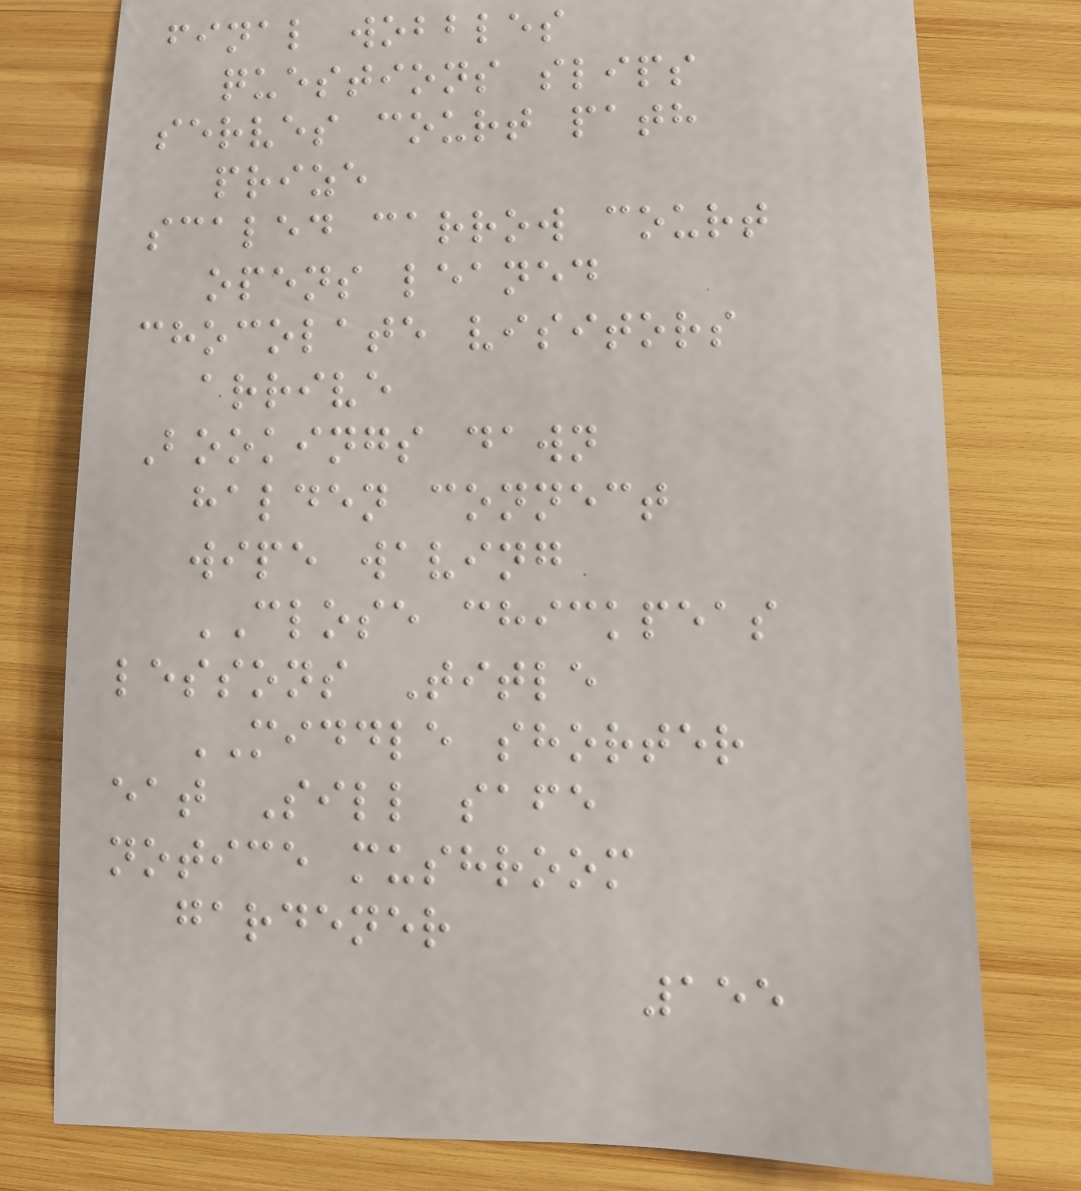final wobbles
questions slips
serves court path
prize
scaled carrow court
opens leaned
chocolate visitors
arrive
Bookings dawn
halden connect
wipe waving
CLOSE chickpeas
lessons Title
MIDDLE shorter
eat Sill safe
notice mushroom
gardener
155
